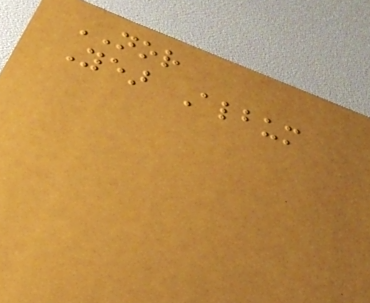NOR
Year Album
